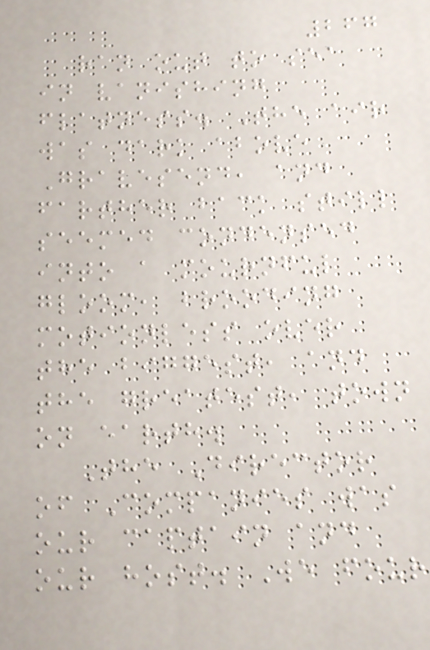267
ran out to sea
in vanishing
flatness. The air
was dark above
Gravesend, and
farther back still
seemed condensed
into a mournful
gloom, brooding
motionless over
the biggest, and
the greatest, town
on earth.
The Director
of Companies was
our captain and
our host. We four
